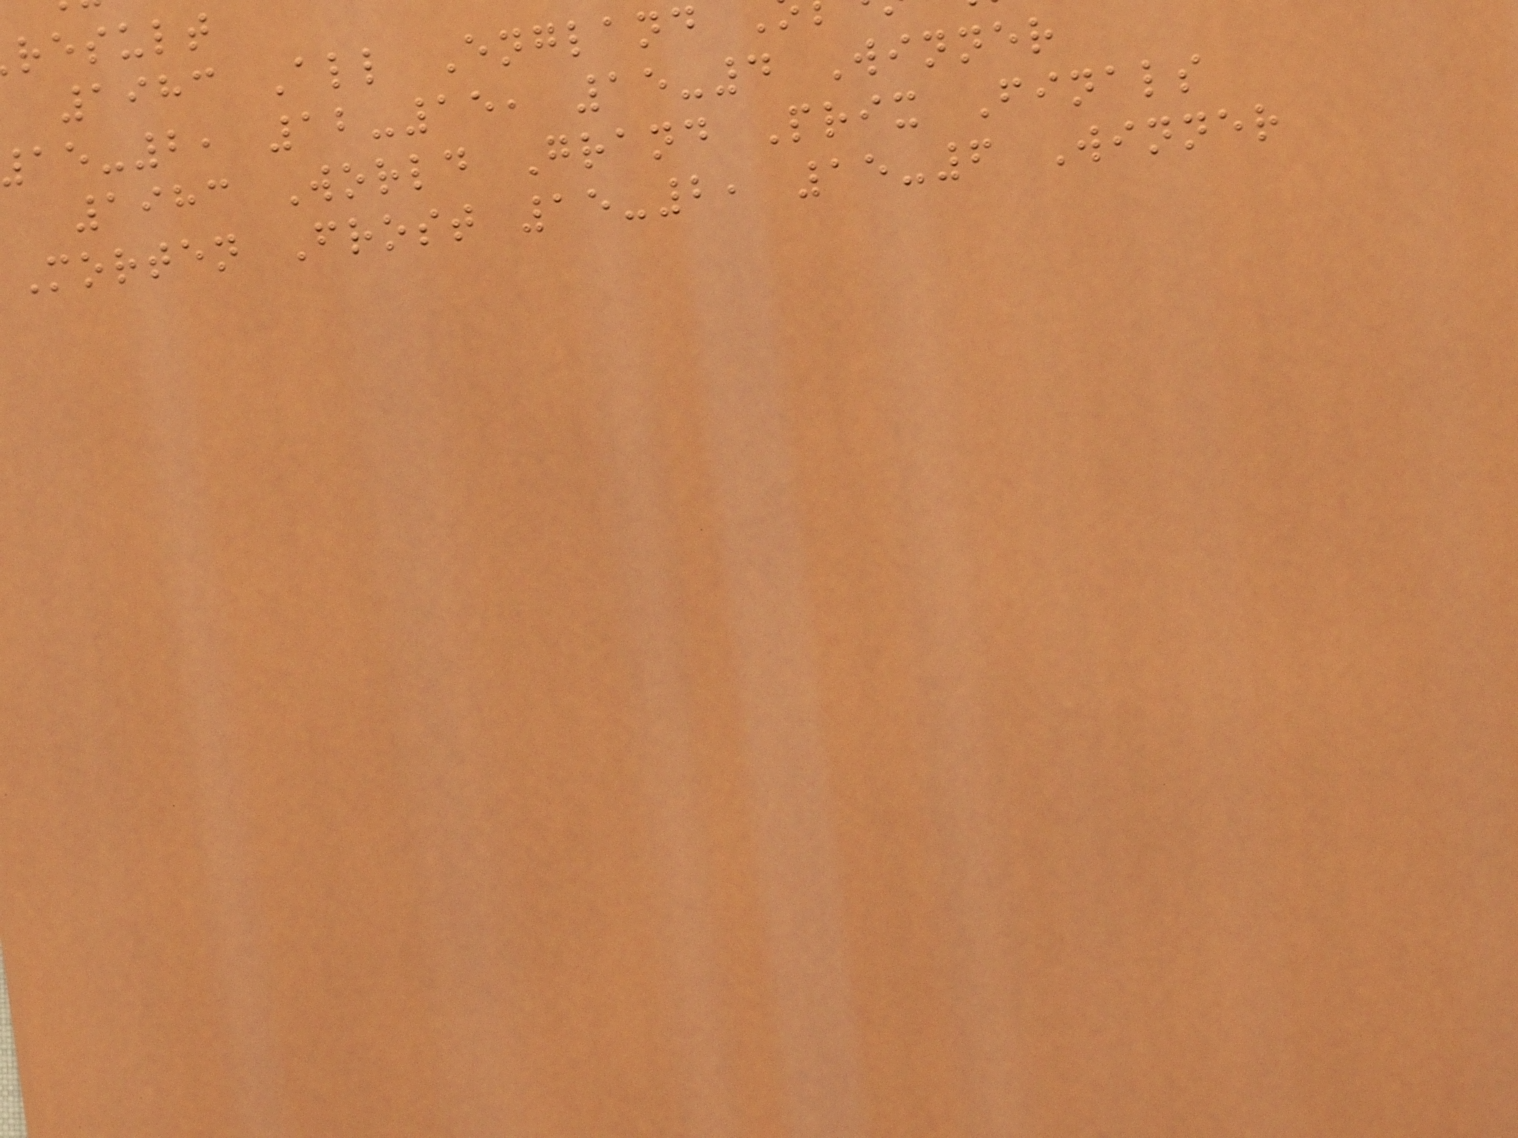result
1983 All England
-2, 12-15, 15-4 Winner
1983 World Grand Prix Finals
Morten Frost 15-2, 15-6 Winner
